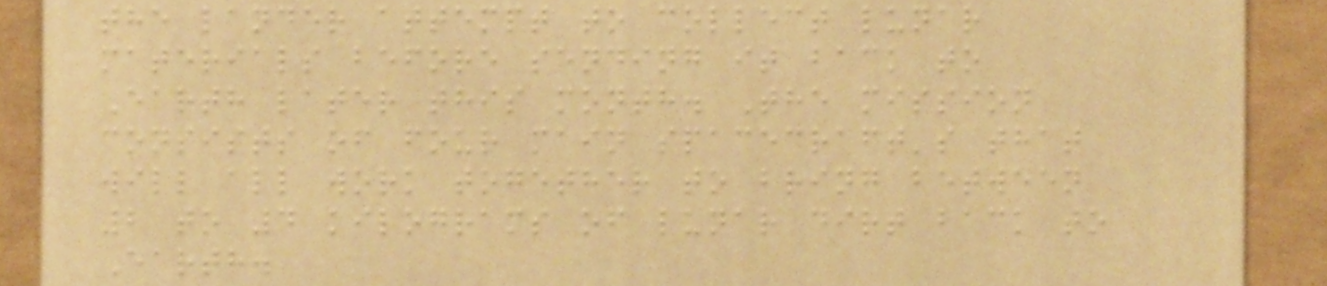the lander attempt to collect lunar
materials before sending it back to
Earth later this month. The mission
consists of four main spacecraft's that
will all work together to bring between
2 to 4 kilograms of lunar dirt back to
Earth.
